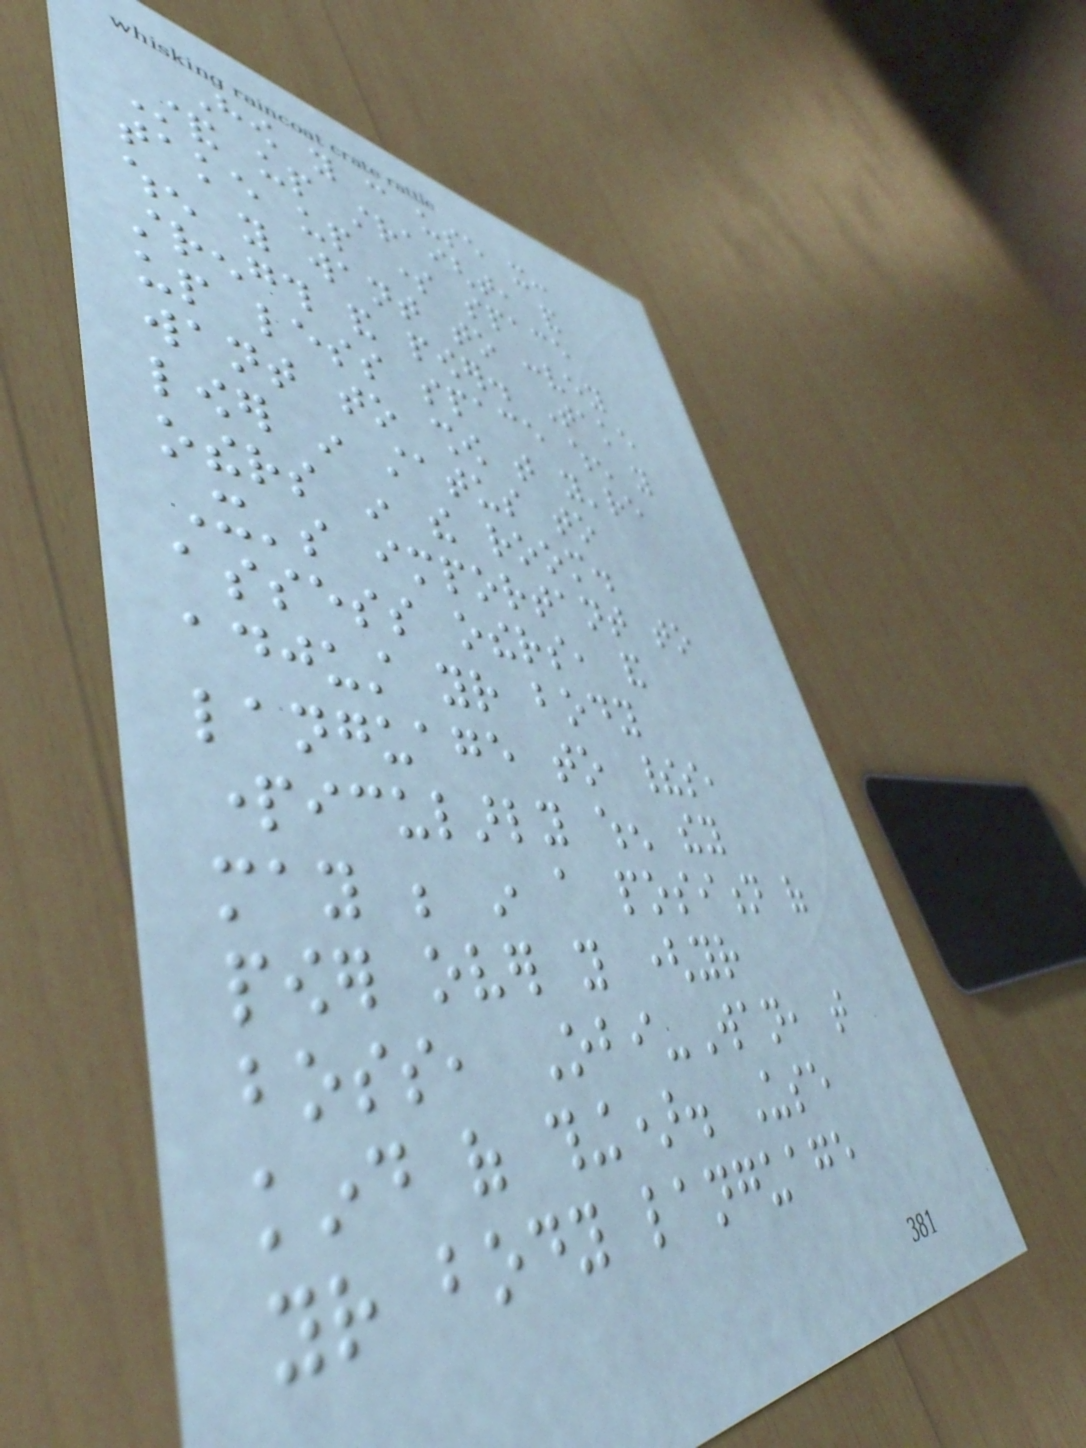How you can use it:
Stand up straight, and
take up some space
when you want to convey
strength and power. Take
up less space when you
want to show that you're
lower in status to
others in the room.
It's important to
assess others, and
adjust your body
language to theirs,
particularly when they
may be in a position of
power over you (your
boss, Obi-Wan, that
kind of thing). Use
your body language
